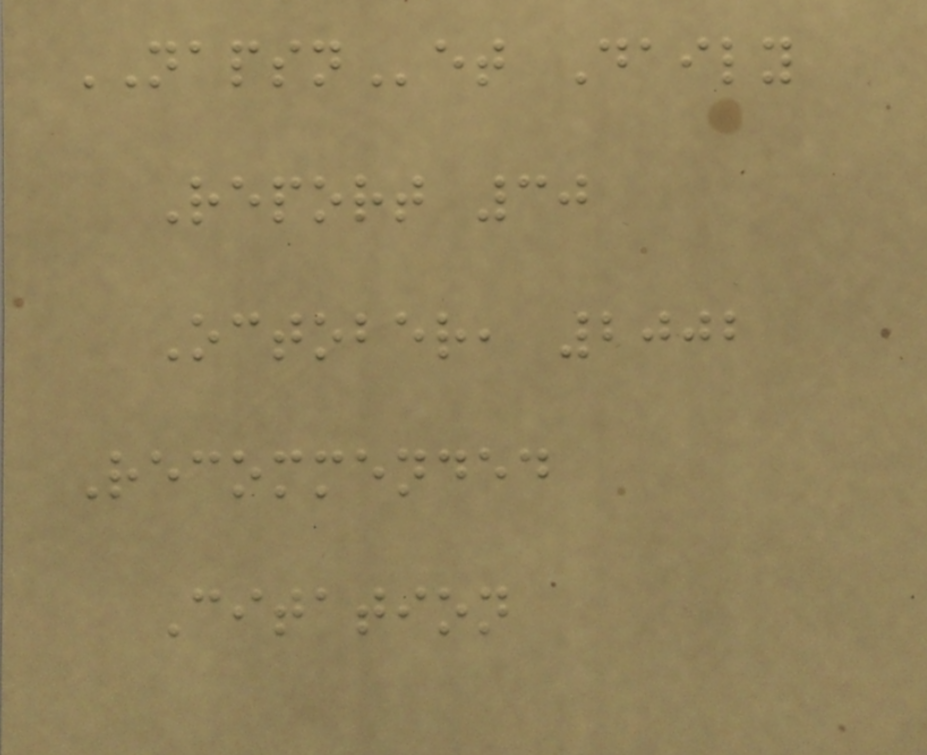NAPSNet Daily
Report 30
October, 2002
Recommended
Citation
